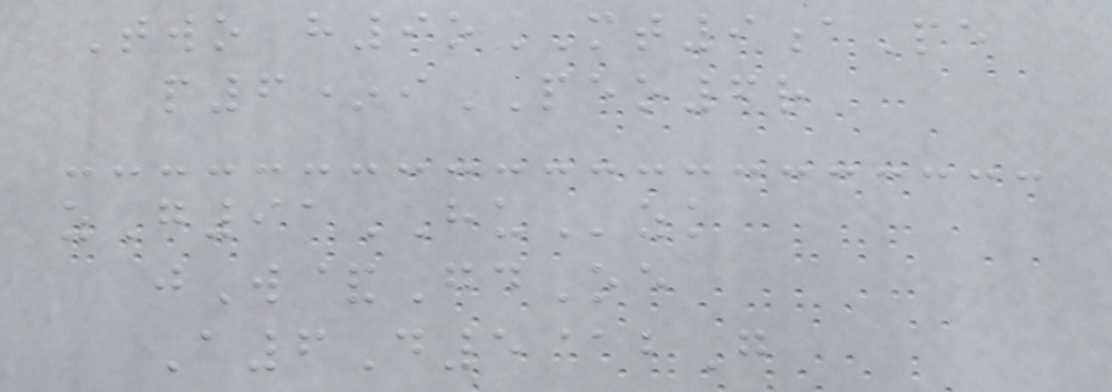Two h9oMT9aPe
p6*iPEO6r
zG91HUzk
jW&GdOe
A6D5@bG
